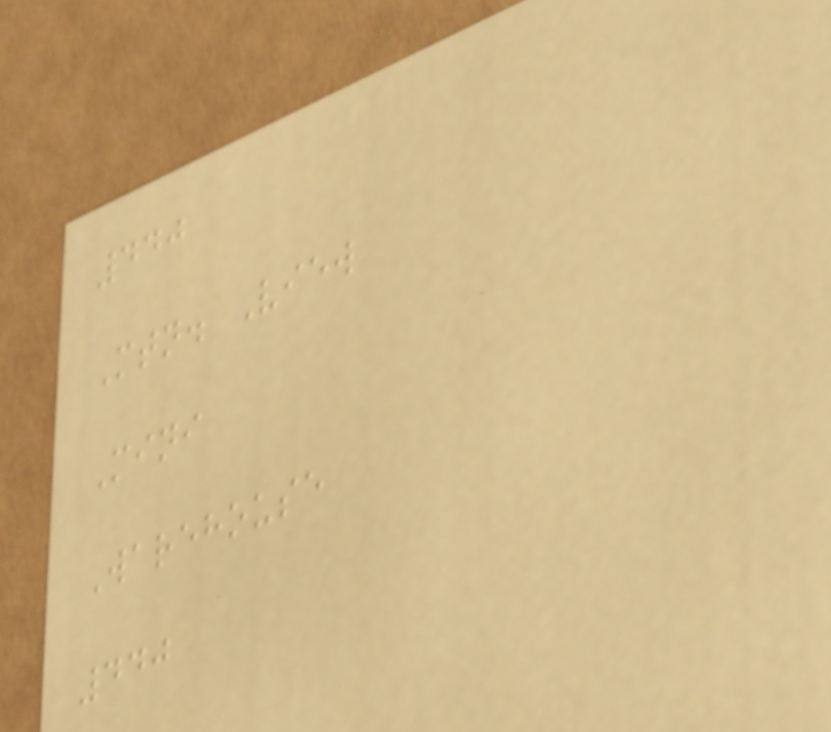440
Mtn. View
Mini
Warehouse
440
